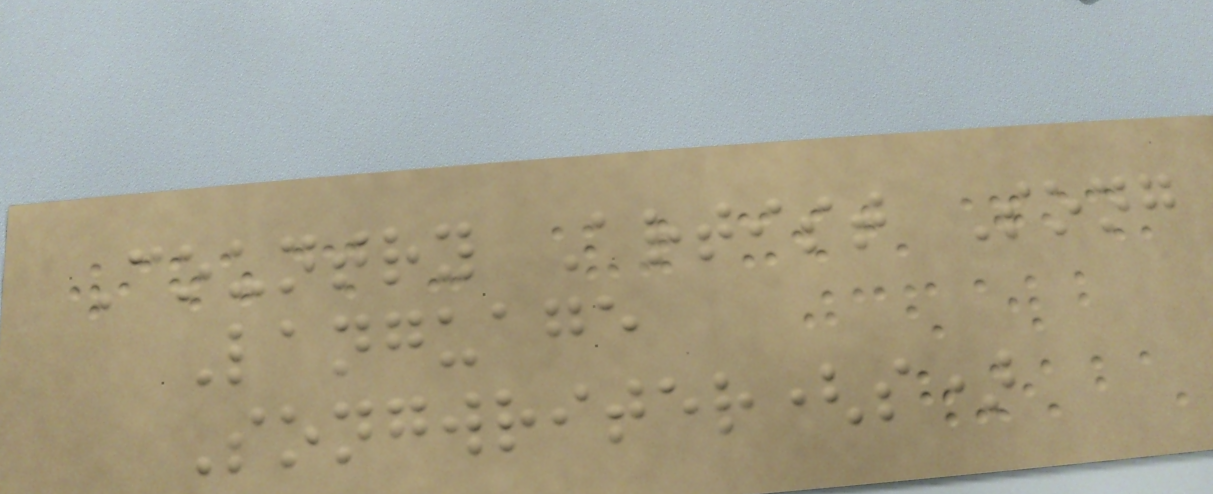Country Artist Song
Language
Songwriter(s)
